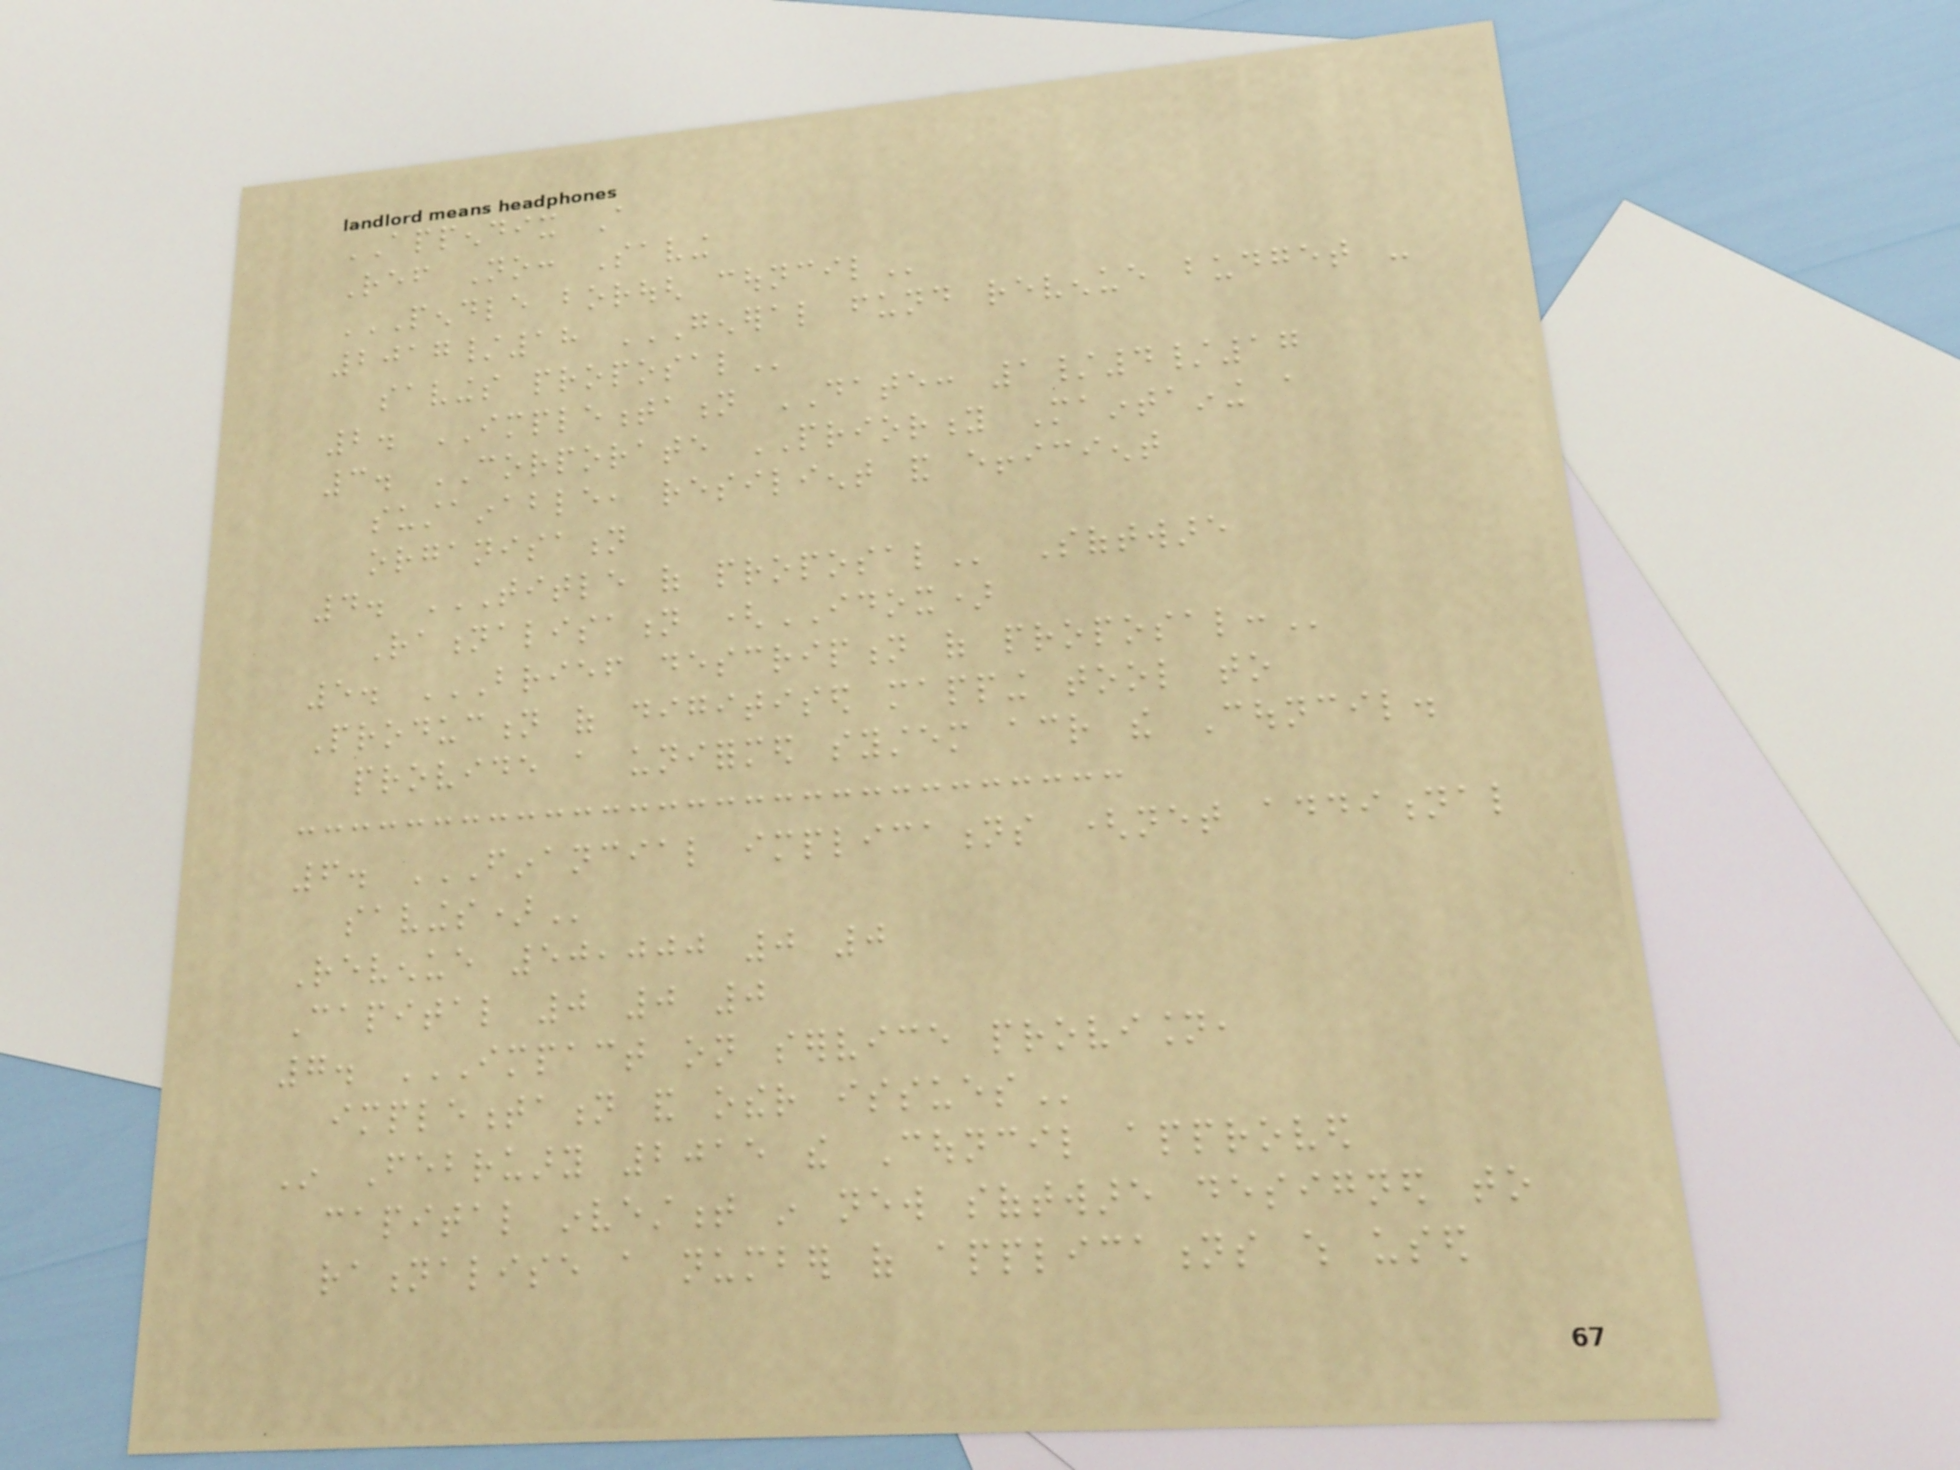APPENDIX A
Ref No: Saving
PENDLE BOROUGH COUNCIL
2017/18 GENERAL FUND REVENUE BUDGET -
SAVINGS PROPOSAL
2. IMPLEMENTATION DATE: 1/4/17
3. CORPORATE PRIORITY Maintaining a
sustainable, resilient and efficient
organisation
4. TITLE OF PROPOSAL Software
Rationalisation (IDOX)
5. BRIEF DESCRIPTION OF PROPOSAL:
Production of digitised mapping tool to
provide a uniformed system across the Council.
6. FINANCIAL IMPLICATIONS (NET ADDITIONAL
SAVINGS)
Revenue 50,000 0 0
Capital 0 0 0
7. IMPACT ON SERVICE PROVISION,
IMPLEMENTATION AND OTHER ISSUES
In February 2015 the Council approved
capital investment in new software designed to
rationalise a number of applications which used
